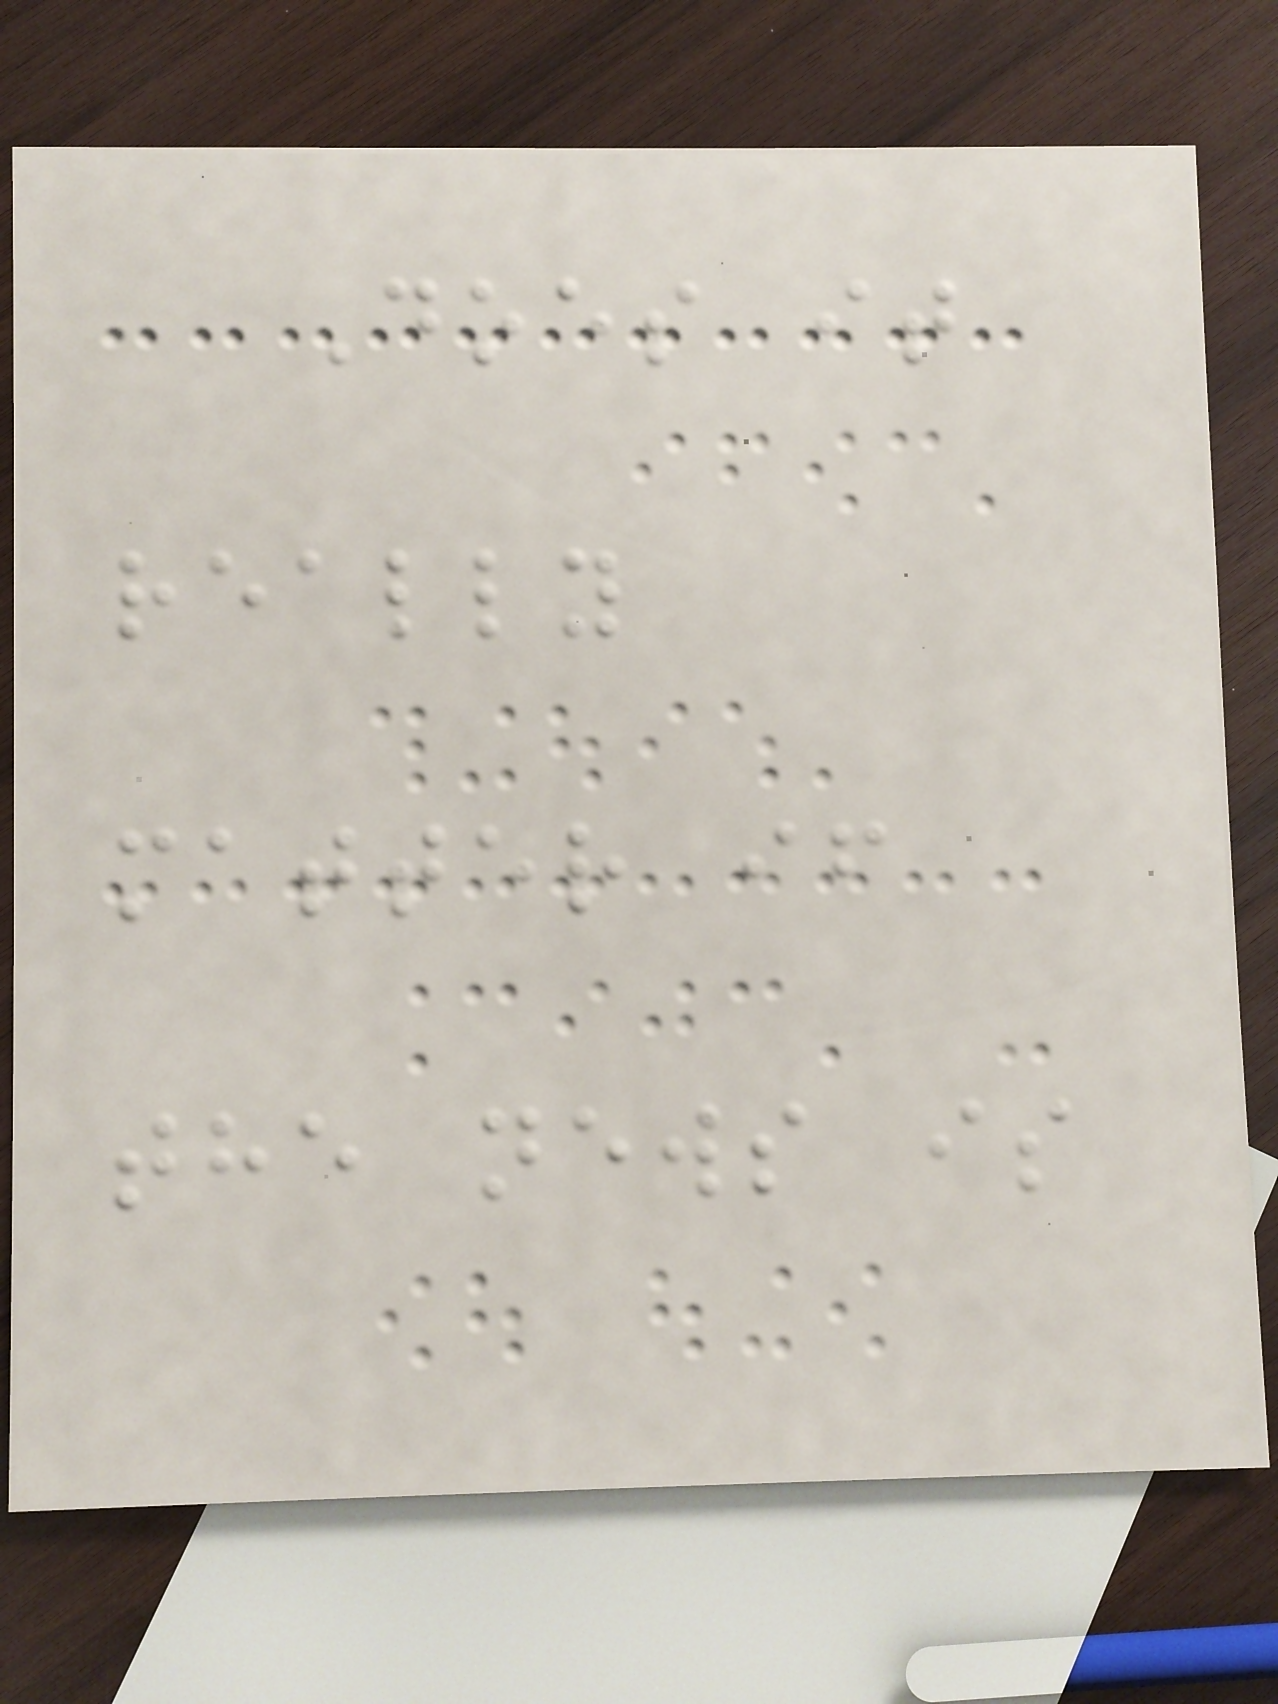Does it
really
matter if
the news is
